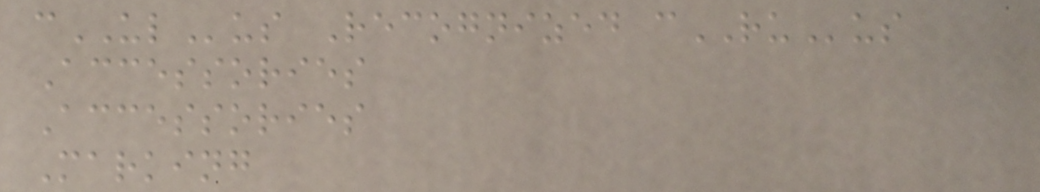cULus Recognized cRUus
Accessories
Accessories
Marking
